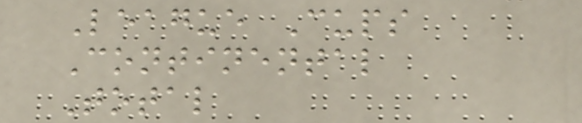League Cups
Continental
Total
